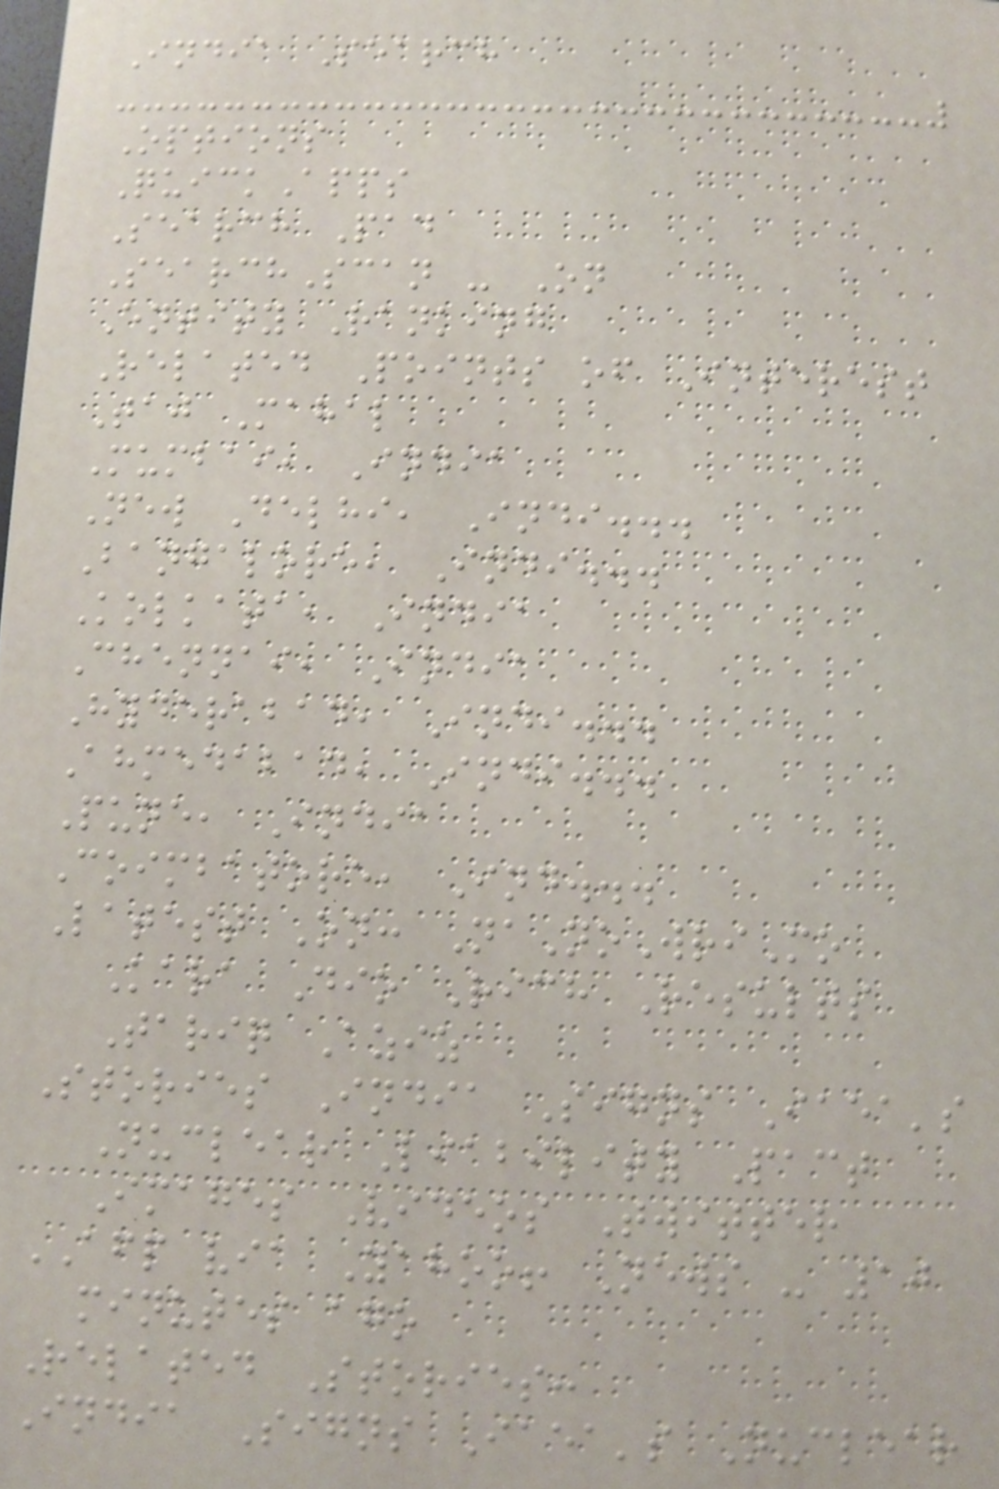India Search
Options
QuickApps
Search Pad
SearchScan - On
Entity Ranking
Related Points of Interest
Taj Mahal
Mumbai, India
New Delhi, Indi...
Bangalore, Indi...
Kolkata, India
Chennai, India
Hyderabad, Indi...
Ahmedabad, Indi...
Pune, India
Coimbatore, Ind...
Latest On: NaNoWriMo
Kara Dio Rich Results
Tariq Aziz
Stories India Signs Iaea's
Nuclear Liability Pact
Images Videos Twitter
AFP via Yahoo! News - 10
minutes ago
Related Stories:
India Signs Iaea's Nuclear
